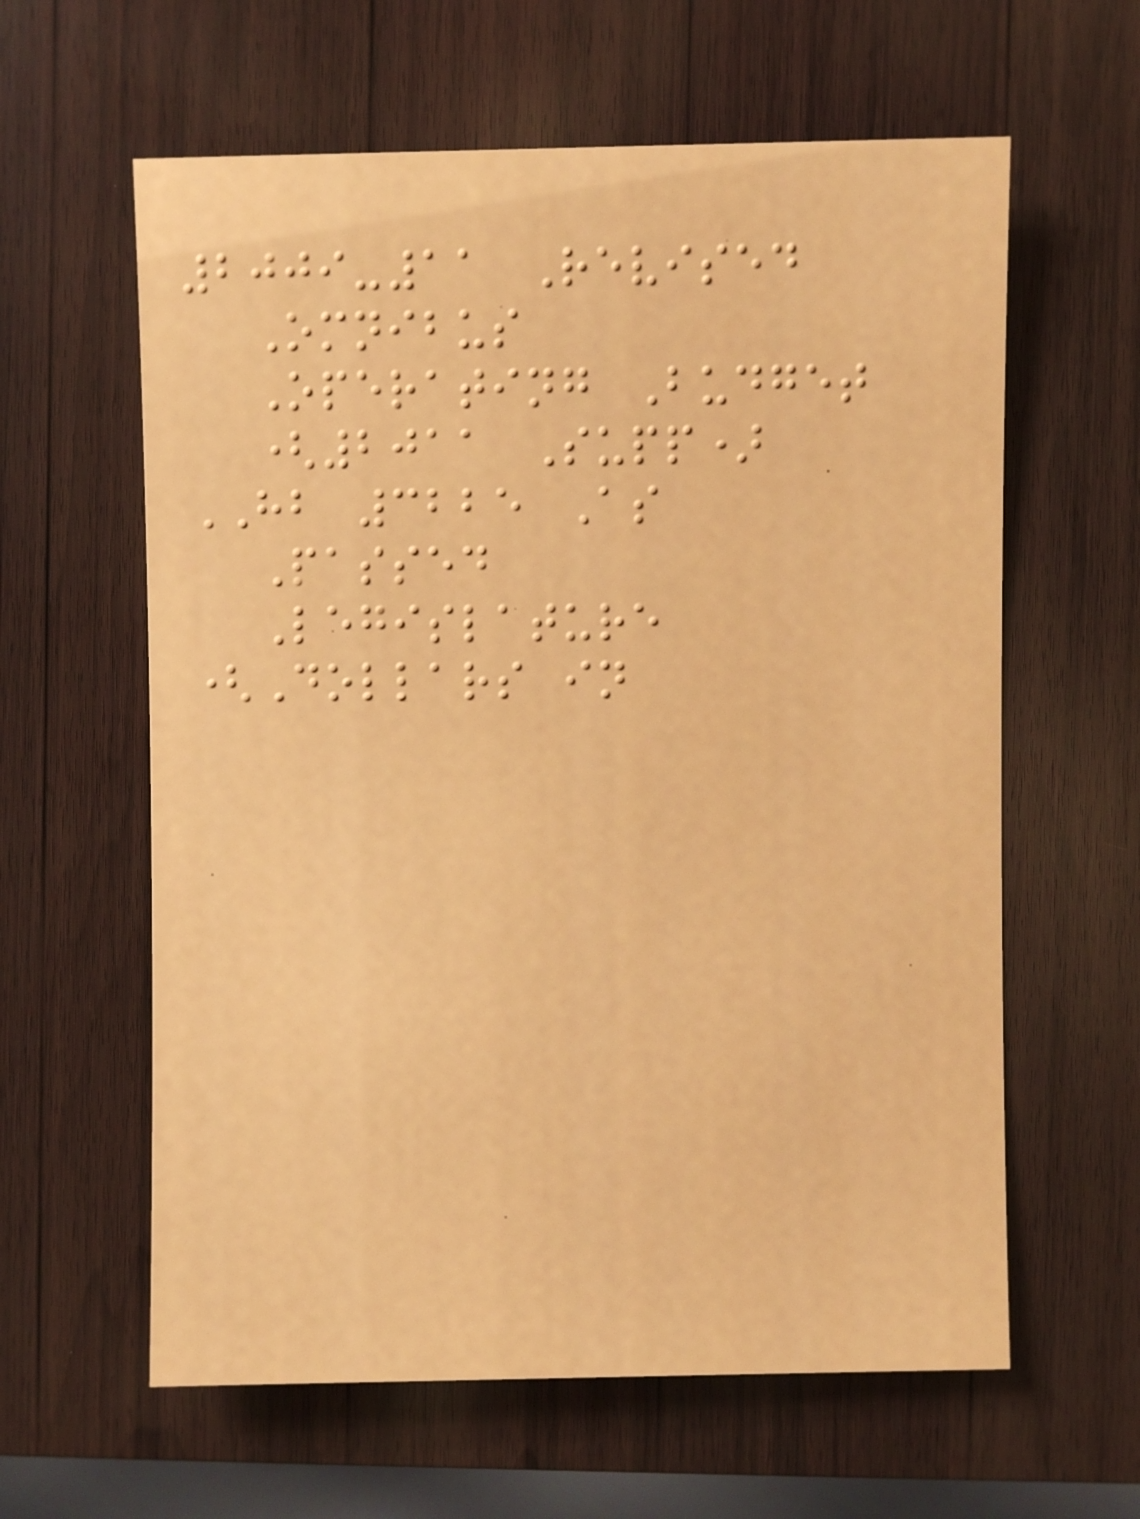2009-11 Revised
Omnibus
Operating Budget
(2011 Supp)
HB 3225 As
Passed
Legislature
(Dollars in
